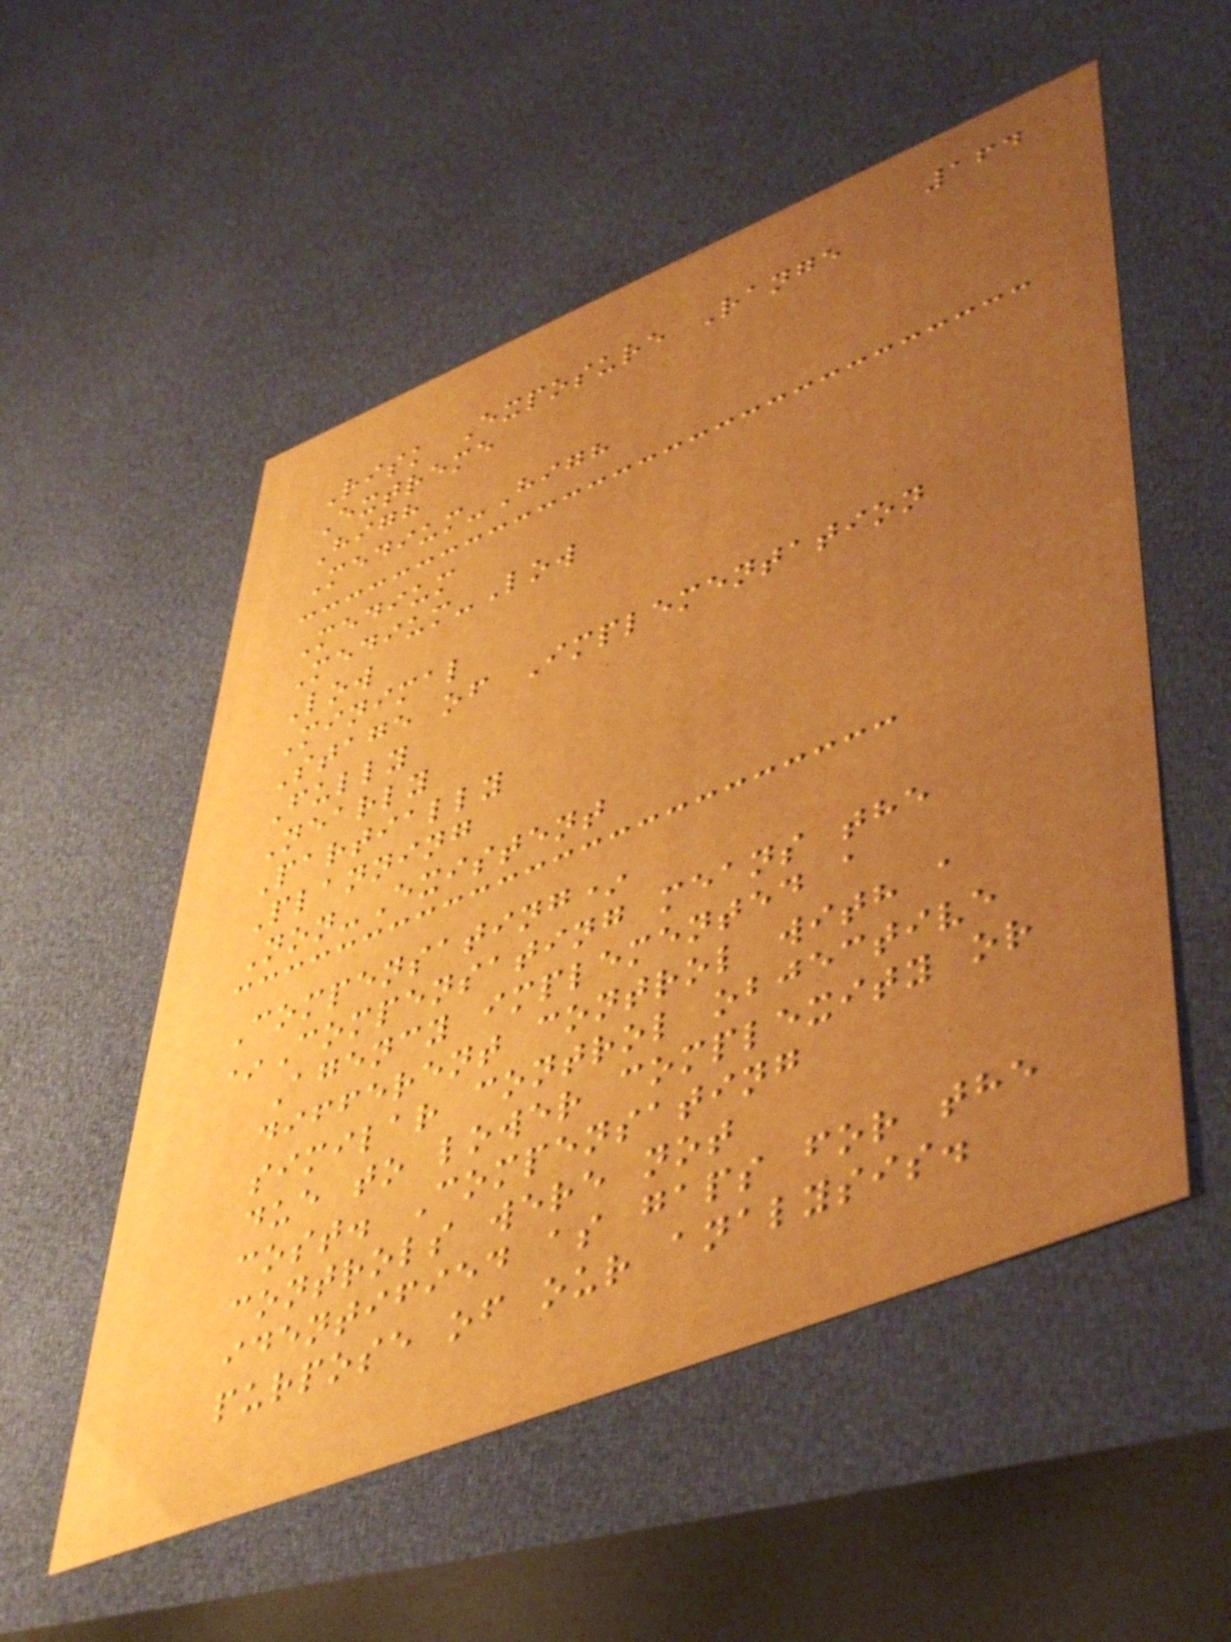164
Risk Exposure Range
Extreme
High
Medium-High
Medium
Medium-Low
Low
Minimal
Stage of Implementation
Fully
Nearly
Partially
Planning
Non-Existent
Compensating*
*Compensating means the
Agency implemented a
different control with a
similar control objective
due to lower complexity or
cost. Compensating
controls were not
identified as gaps for the
purpose of our analysis.
